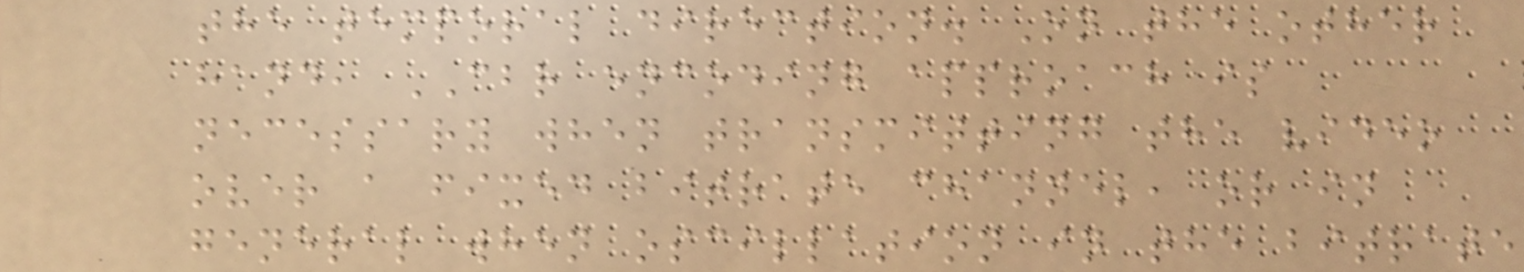the temporal direction. On the other
hand, CBR encoding approach is
necessary when transmitting the video
over a fixed bitrate channel, or in
general when oscillation in the bitrate
